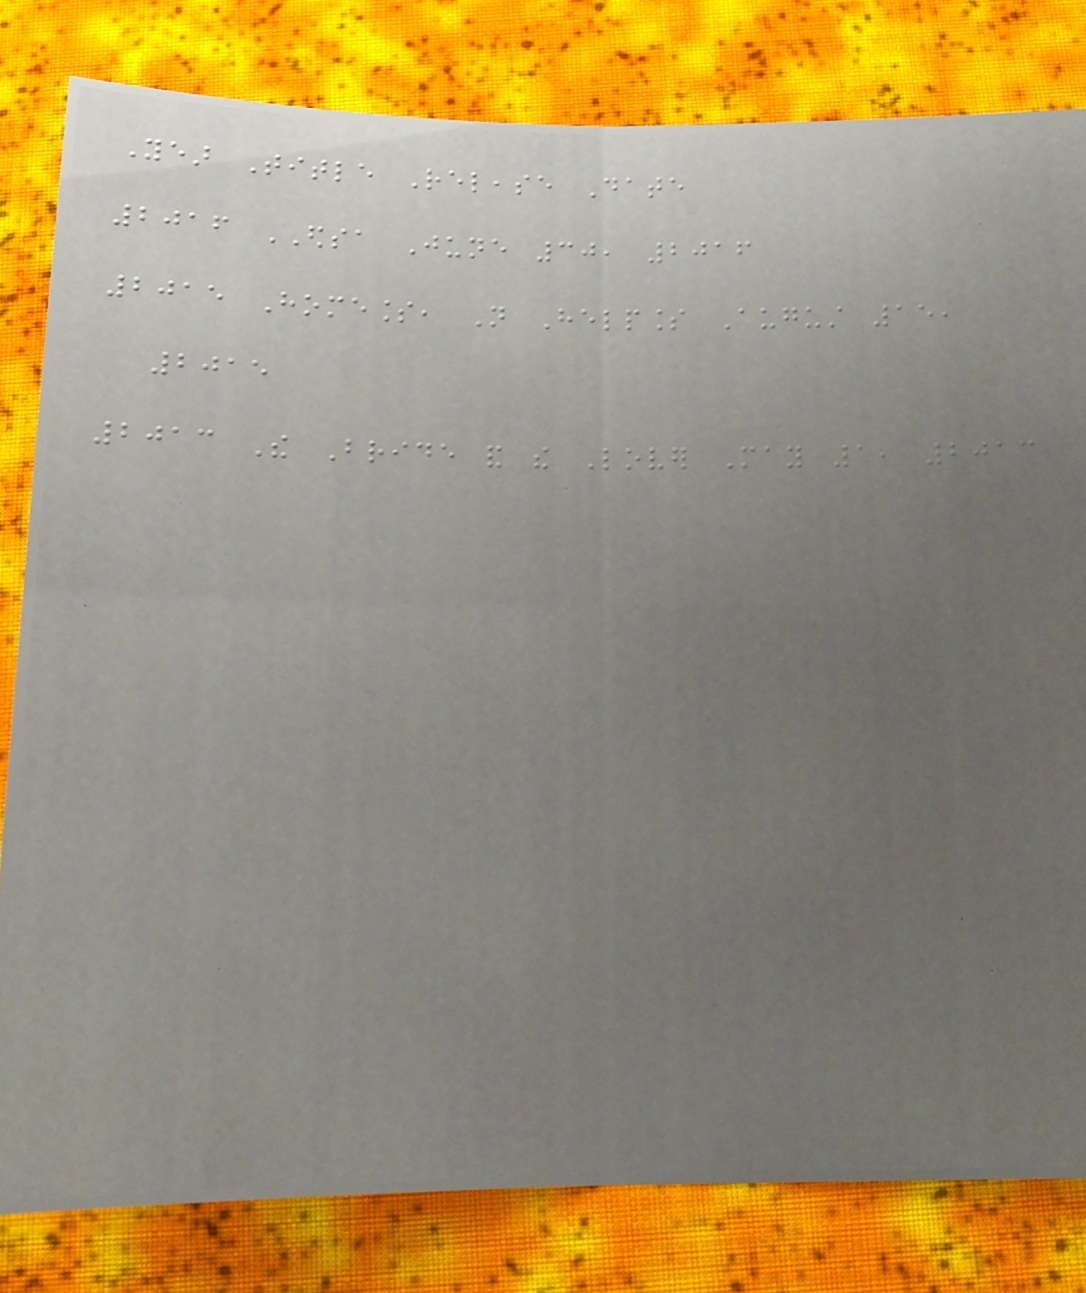Year Title Release Date
2016 EDSA June 30, 2016
2015 Homeless, Not Helpless August 15,
2015
2013 The Bride and the Lover May 1, 2013
